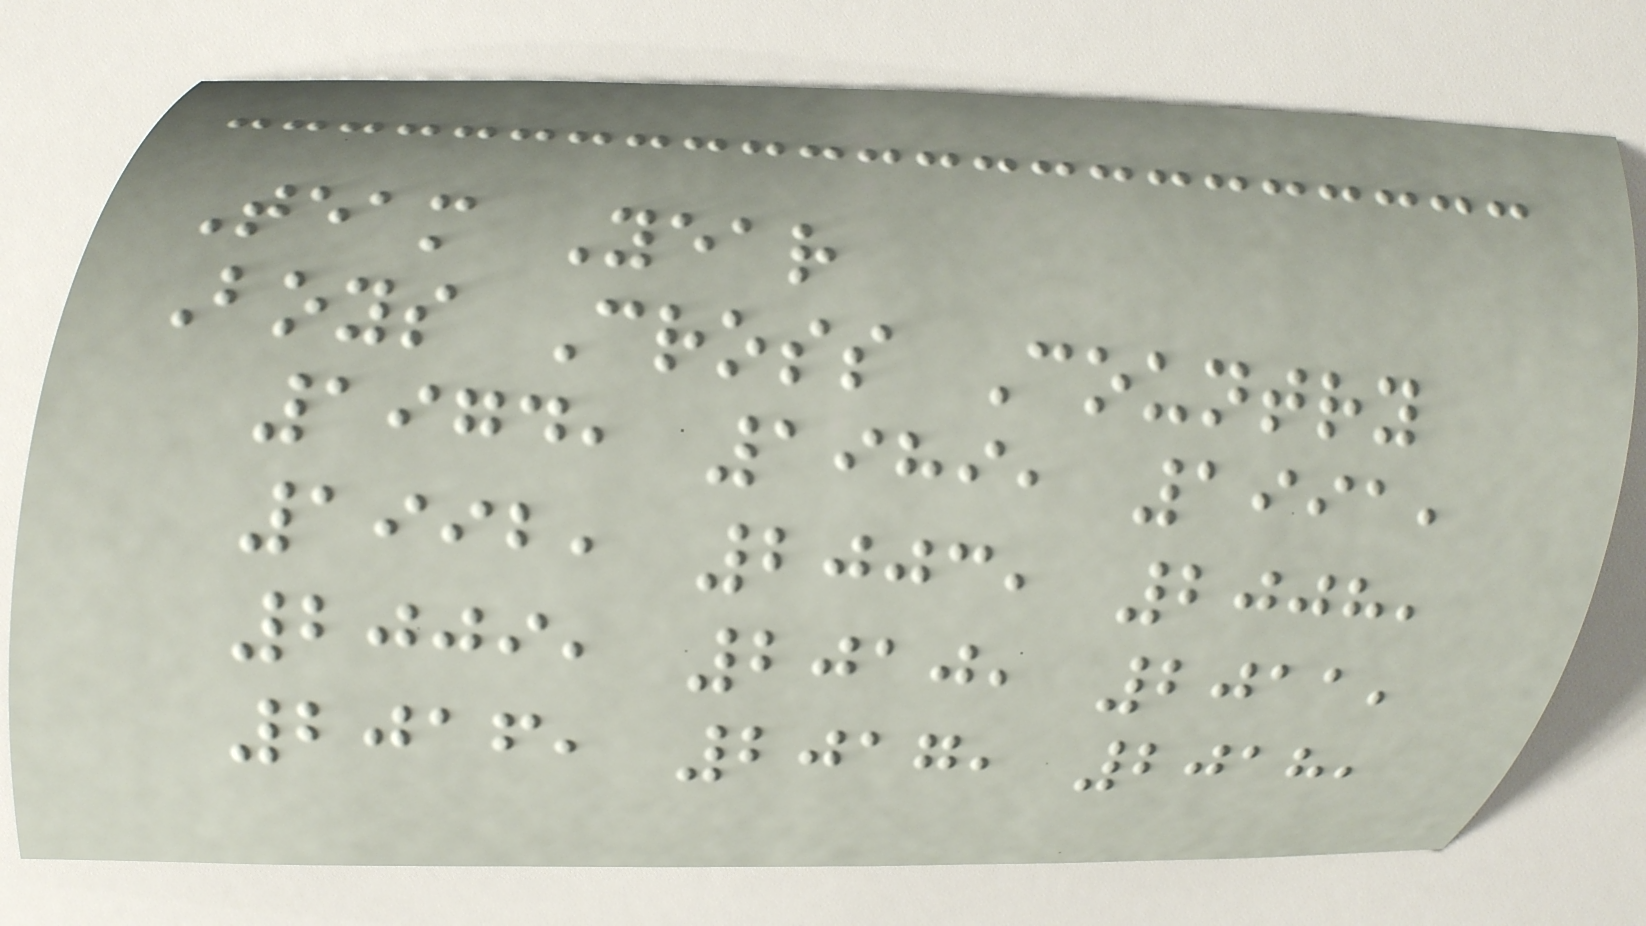Team Year
Boys Cross Country
1974, 1989, 1991,
1992, 2003, 2008,
2009, 2010, 2011,
2016, 2017, 2018,
